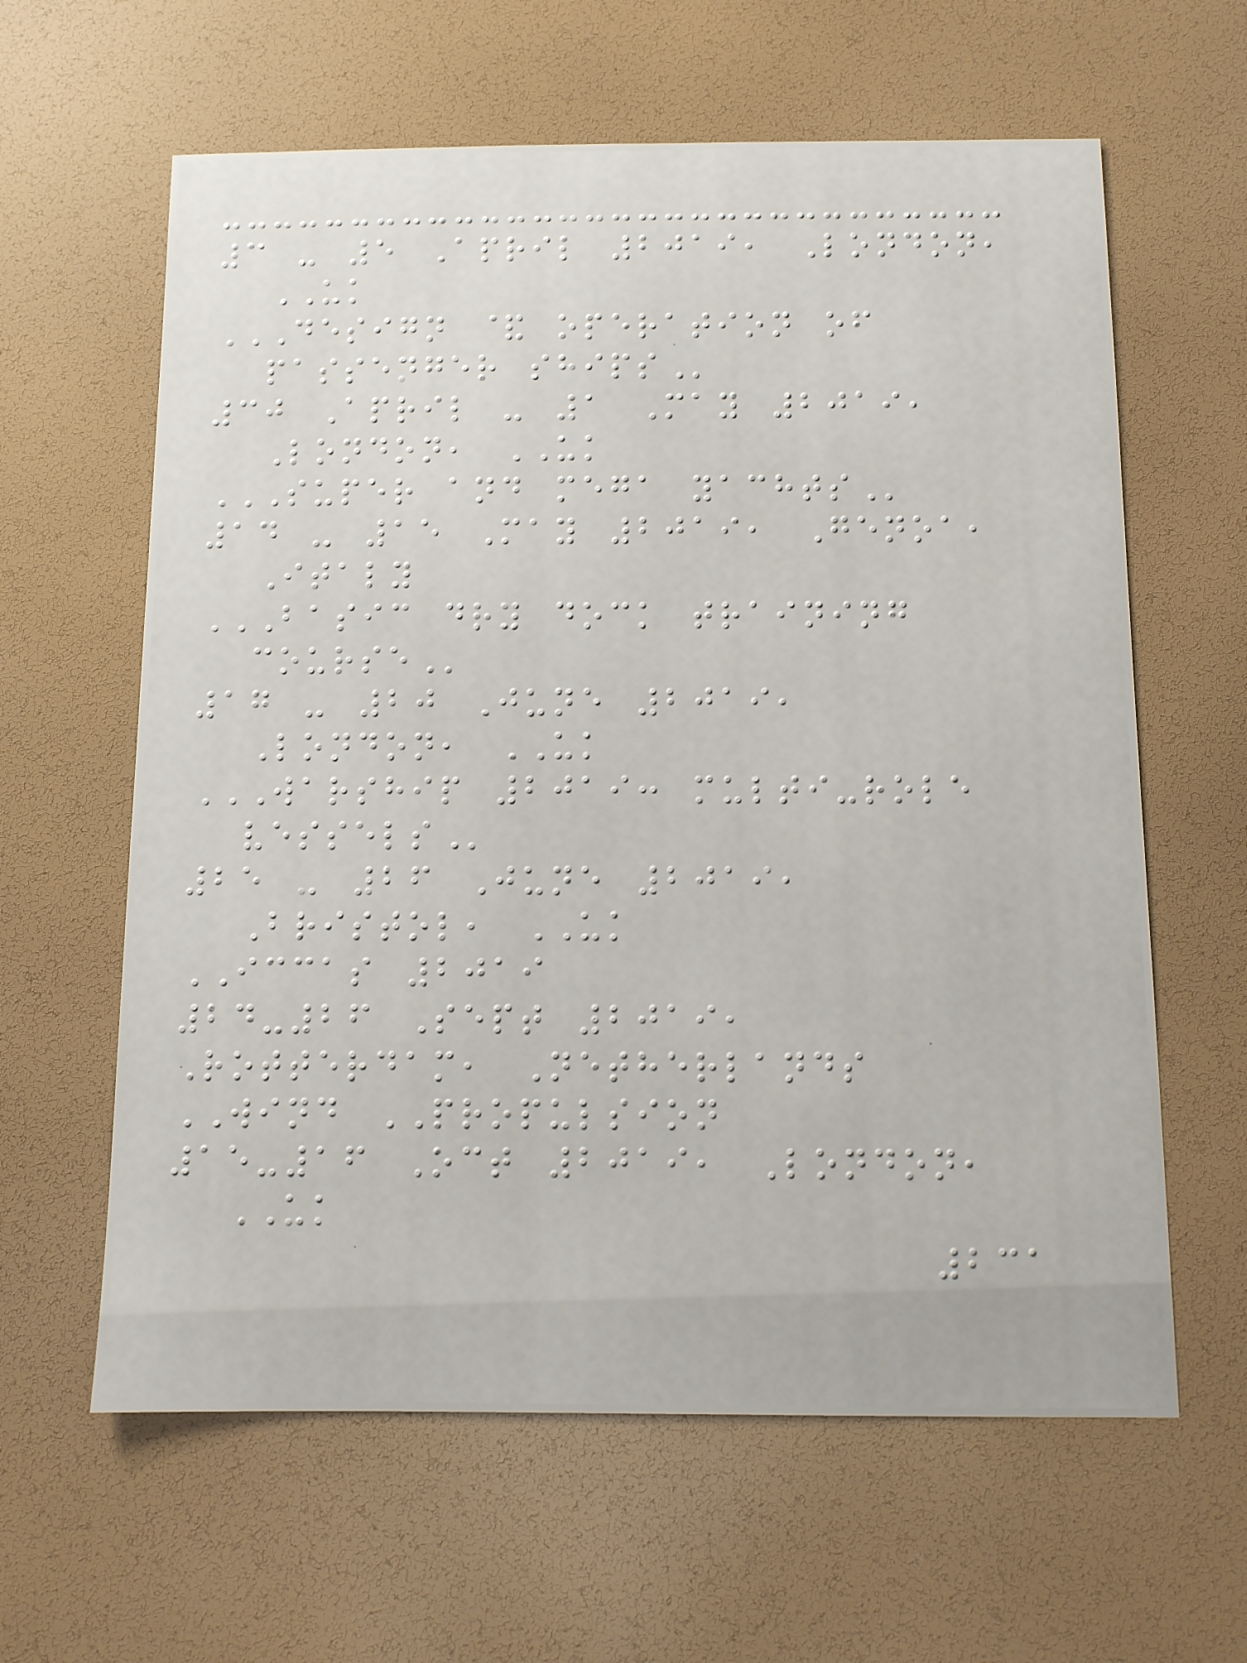3 - 5 April 2019, London,
UK
DESIGN & OPERATION OF
PASSENGER SHIPS
30 April - 1 May 2019,
London, UK
SUPER AND MEGA YACHTS
14 - 15 May 2019, Genoa,
Italy
BASIC DRY DOCK TRAINING
COURSE
17 - 20 June 2019,
London, UK
WARSHIP 2019: MULTI-ROLE
VESSELS
25 - 26 June 2019,
Bristol, UK
ICCAS 2019
24-26 Sept 2019,
Rotterdam, Netherlands
WIND PROPULSION
15-16 Oct 2019, London,
UK
231
